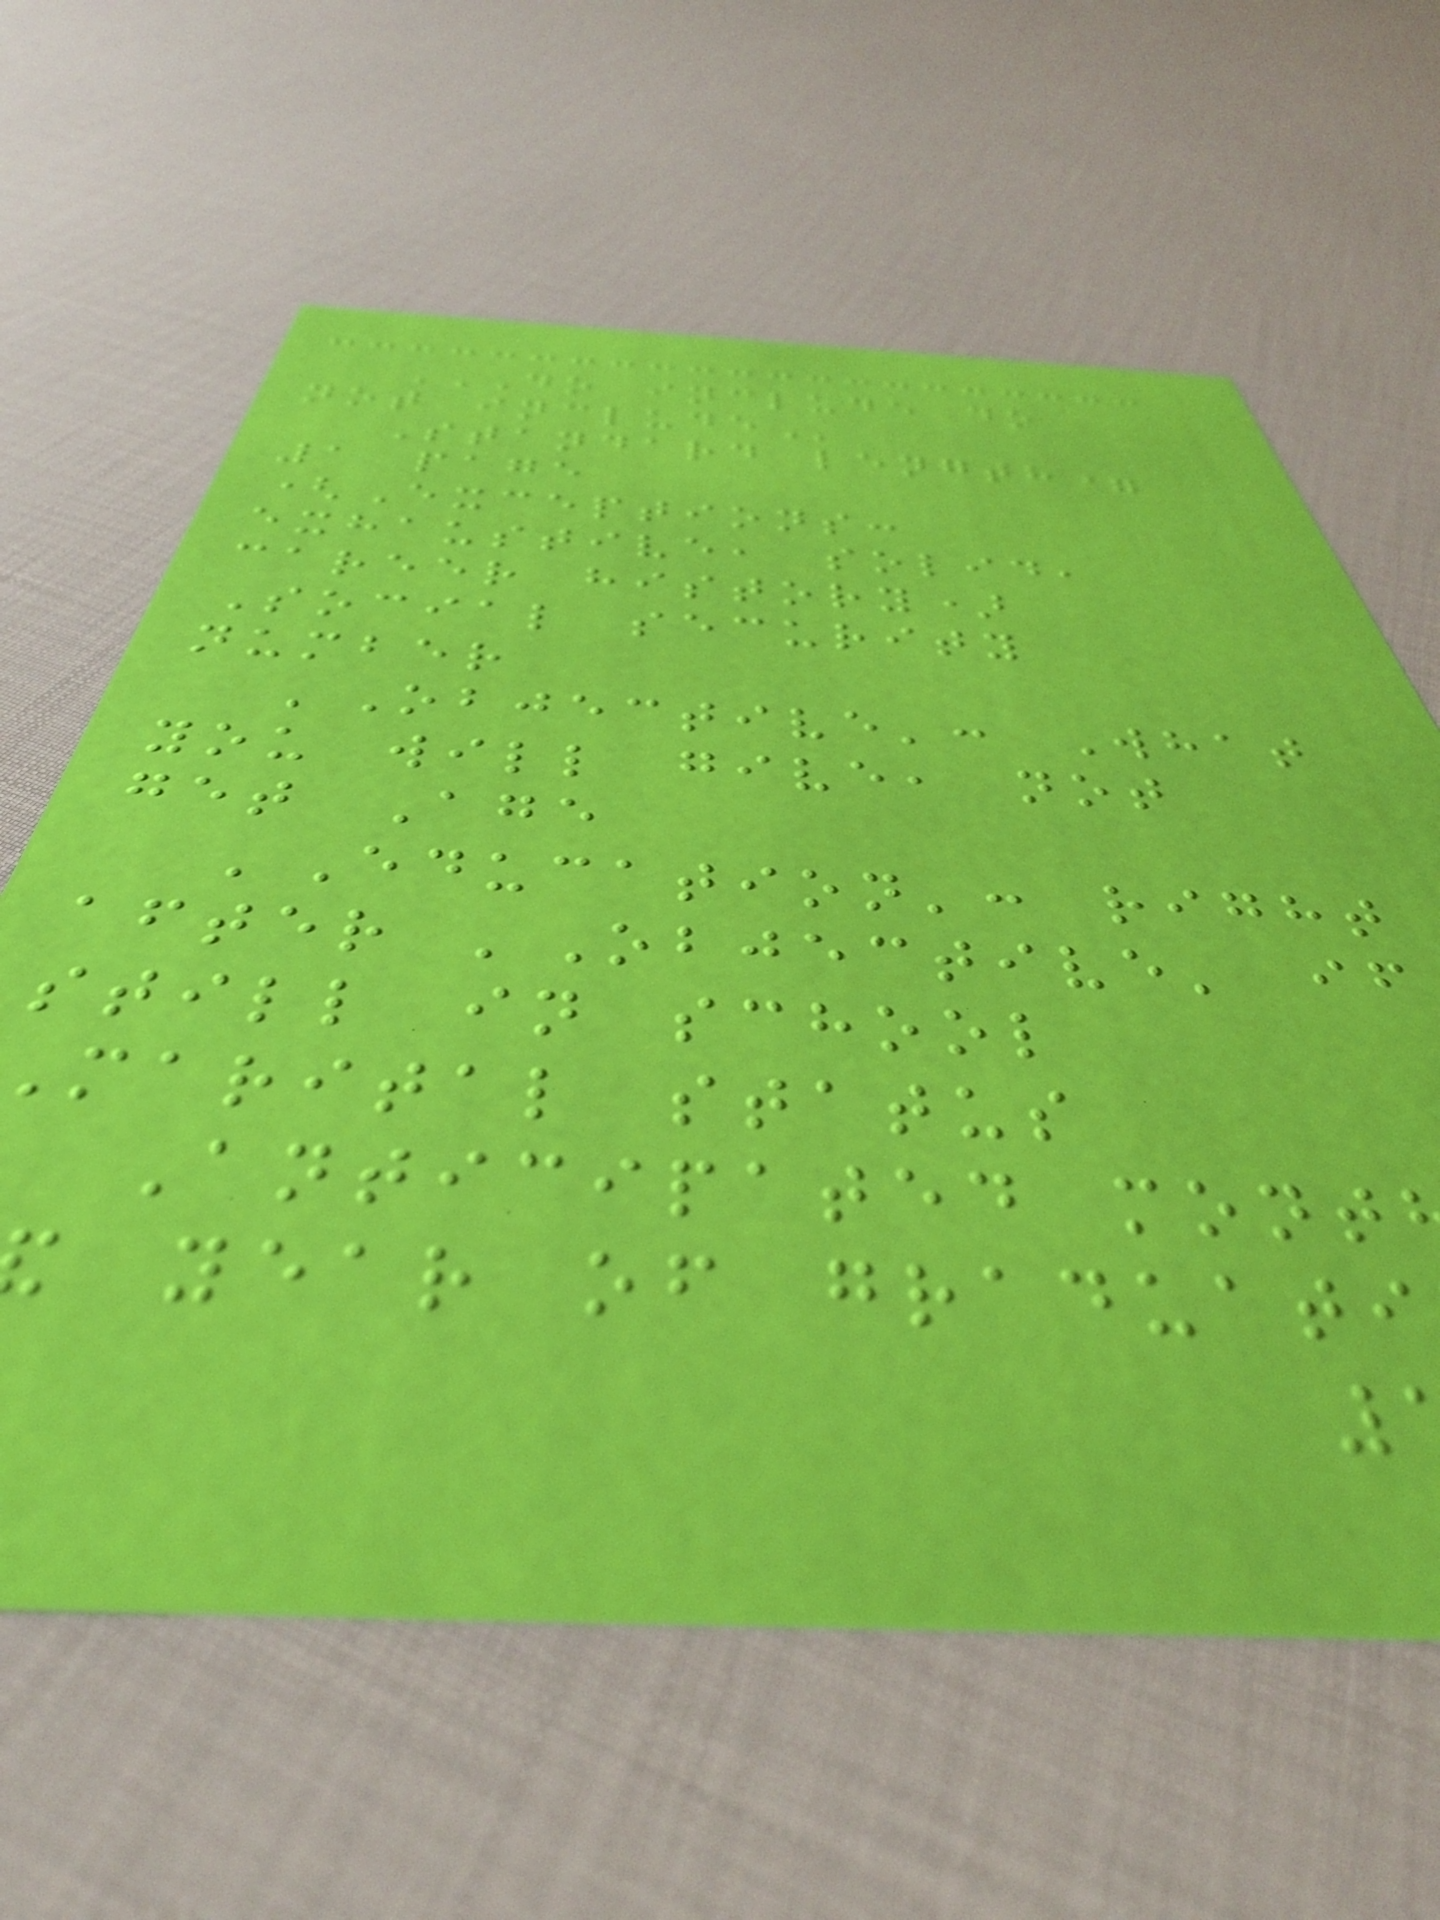DO INCLUDE DO
Standard length=
1 page
(Exceptions:
exhaustive, solid,
career history)
Social security
number
'Objective': What
you will give, not
get Age
'Education': right
after 'Objective' if
still in school
marital status
Anticipated mont
year of graduati
